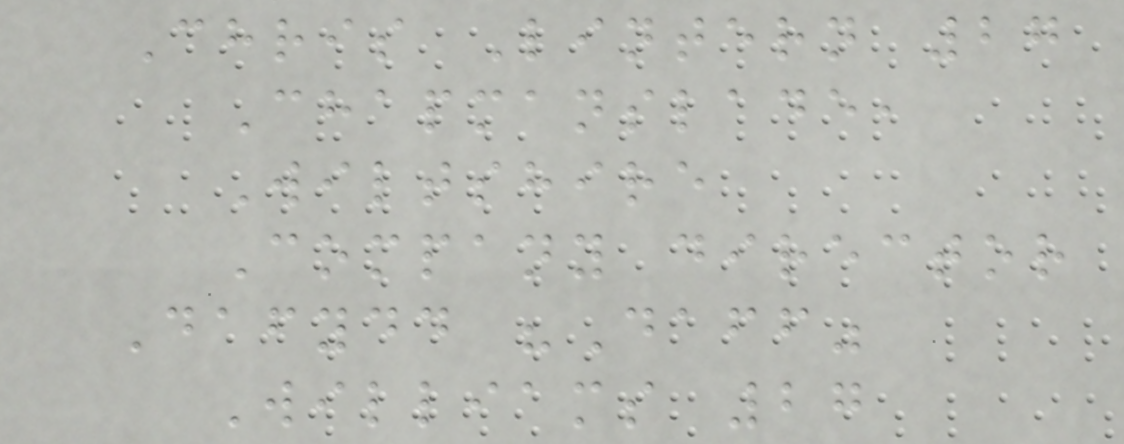Chris Lintern 27
Chapmanslade,
Wiltshire
Company director
Dafydd "Daff"
Williams 27
